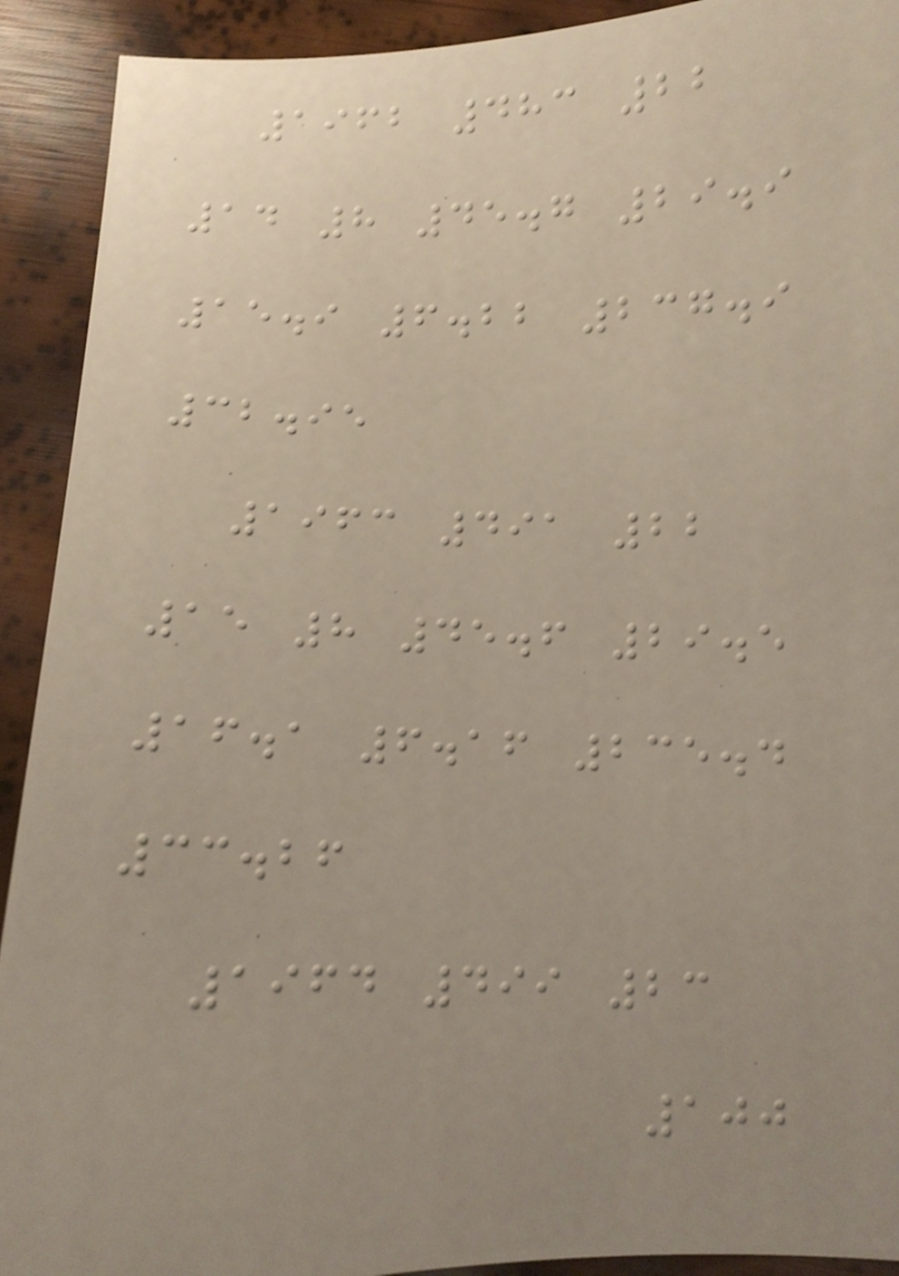1962 483 22
14 8 45.7 29.9
15.9 6.22 237.9
32.95
1963 491 22
15 8 45.6 29.5
16.1 6.16 235.4
33.26
1964 499 23
100
